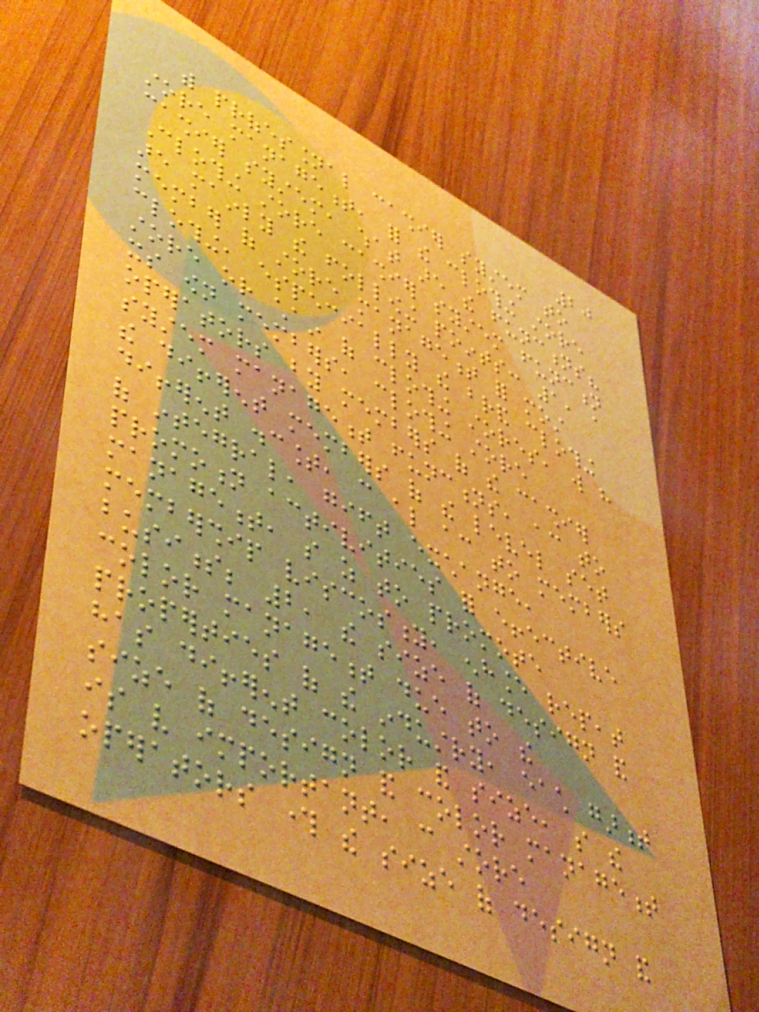20
with professional cashier system to
store management, for the clothing store
cashier system, what are the functions?
Clothing store cashier system function
are mainly the following points: 1, a
member of store management for most
clothing, especially the brand clothing
store or chain of clothing stores, will have
its own members, clothing store
operators by members of the cashier
system management functions, according to
the different members of the level set
different discount, can also according to members
of integral, gift exchange,
promotion activities for effective
management, so as to promote
membership viscosity, enhance repeat
business; 2, the size of design and
color management due to the
properties of the industry, each garment
has different color and size, so the
size of design and color management
is very important, can store
operators through the size of design and
